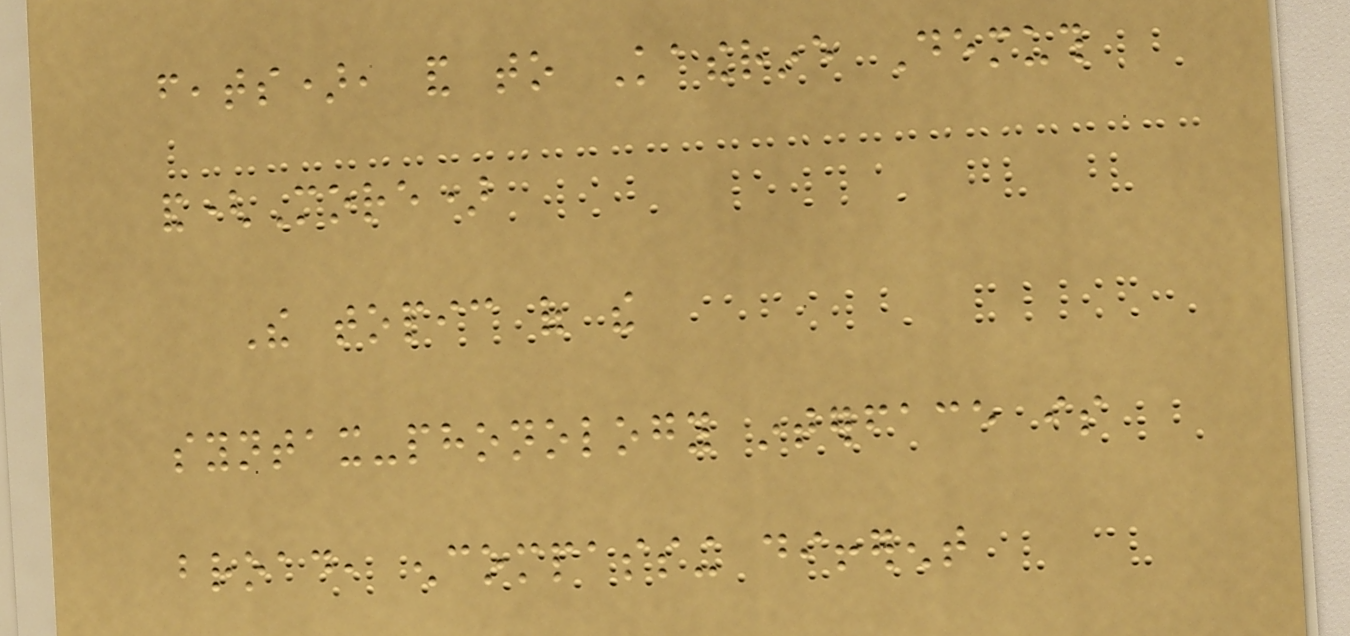feats), and to Katherine Demuth
and(More)
The topic of the
syntax-phonology interface is
broad, encompassing different
